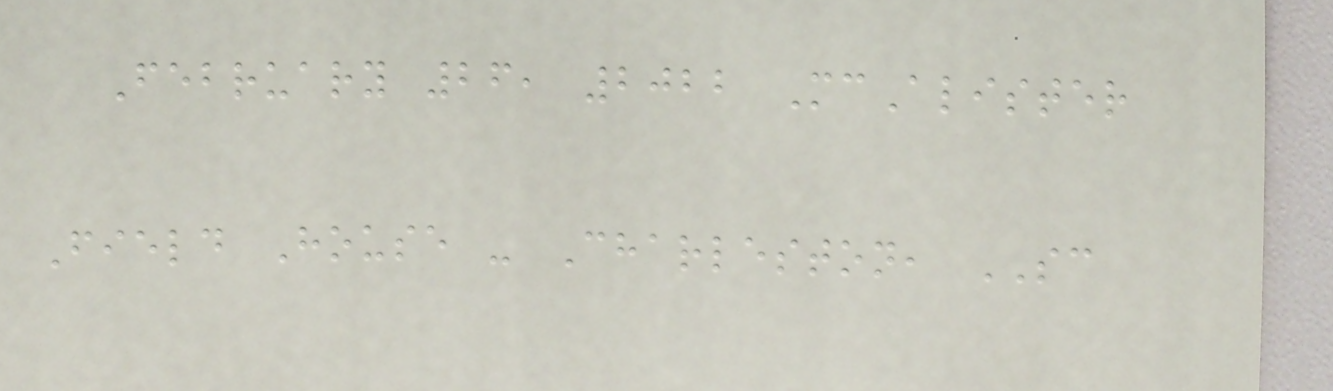February 26, 2022 McAlister
Field House - Charleston, SC
